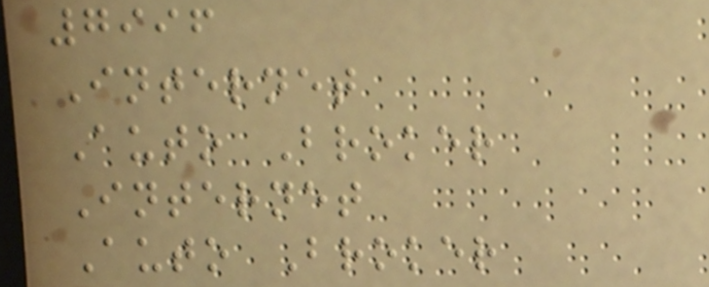7996
Internet
Auto Broker
Internet
Auto Broker
